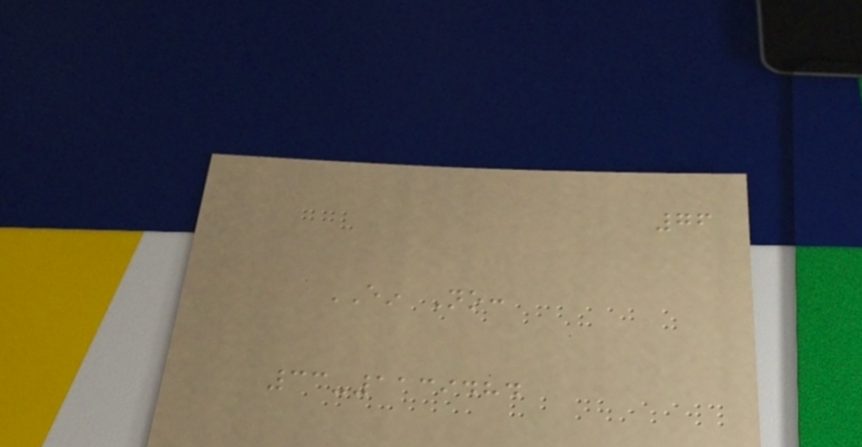76
EIN No:
33-1139484
